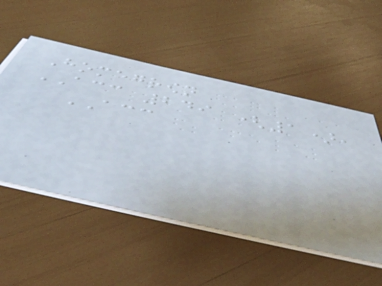Homegrown
ACC 249 (1),
ACC
